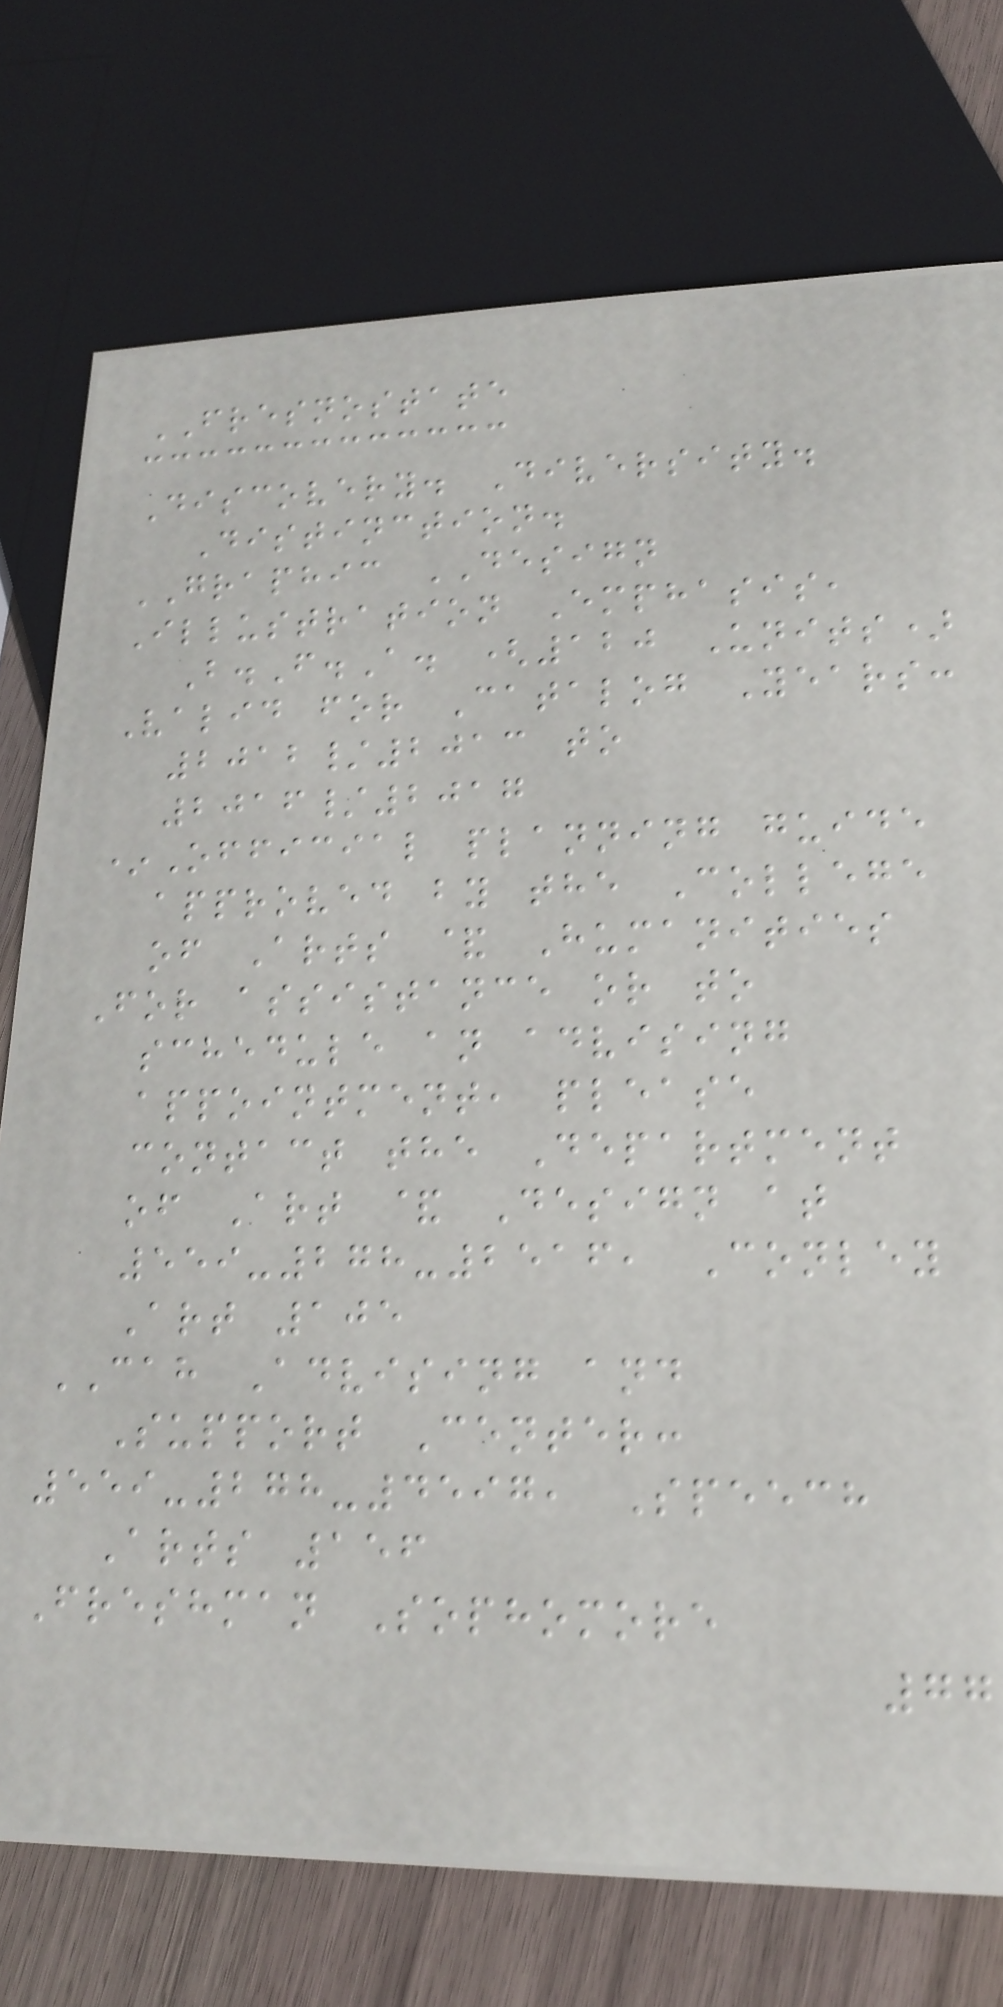FRESNOSTATE
Discovery. Diversity.
Distinction.
GRAPHIC DESIGN
Illustration Emphasis,
B.F.A. (120 Units)
Valid for Catalog Years:
2012/2013 to
2016/2017
*Official planning guide
approved by the College
of Arts & Humanities
For assistance or to
schedule an advising
appointment, please
contact the Department
of Art & Design at
559-278-2516, Conley
Art 105
CAH Advising and
Support Center:
559-278-4597, Speech
Arts 156
Freshman Sophomore
77
